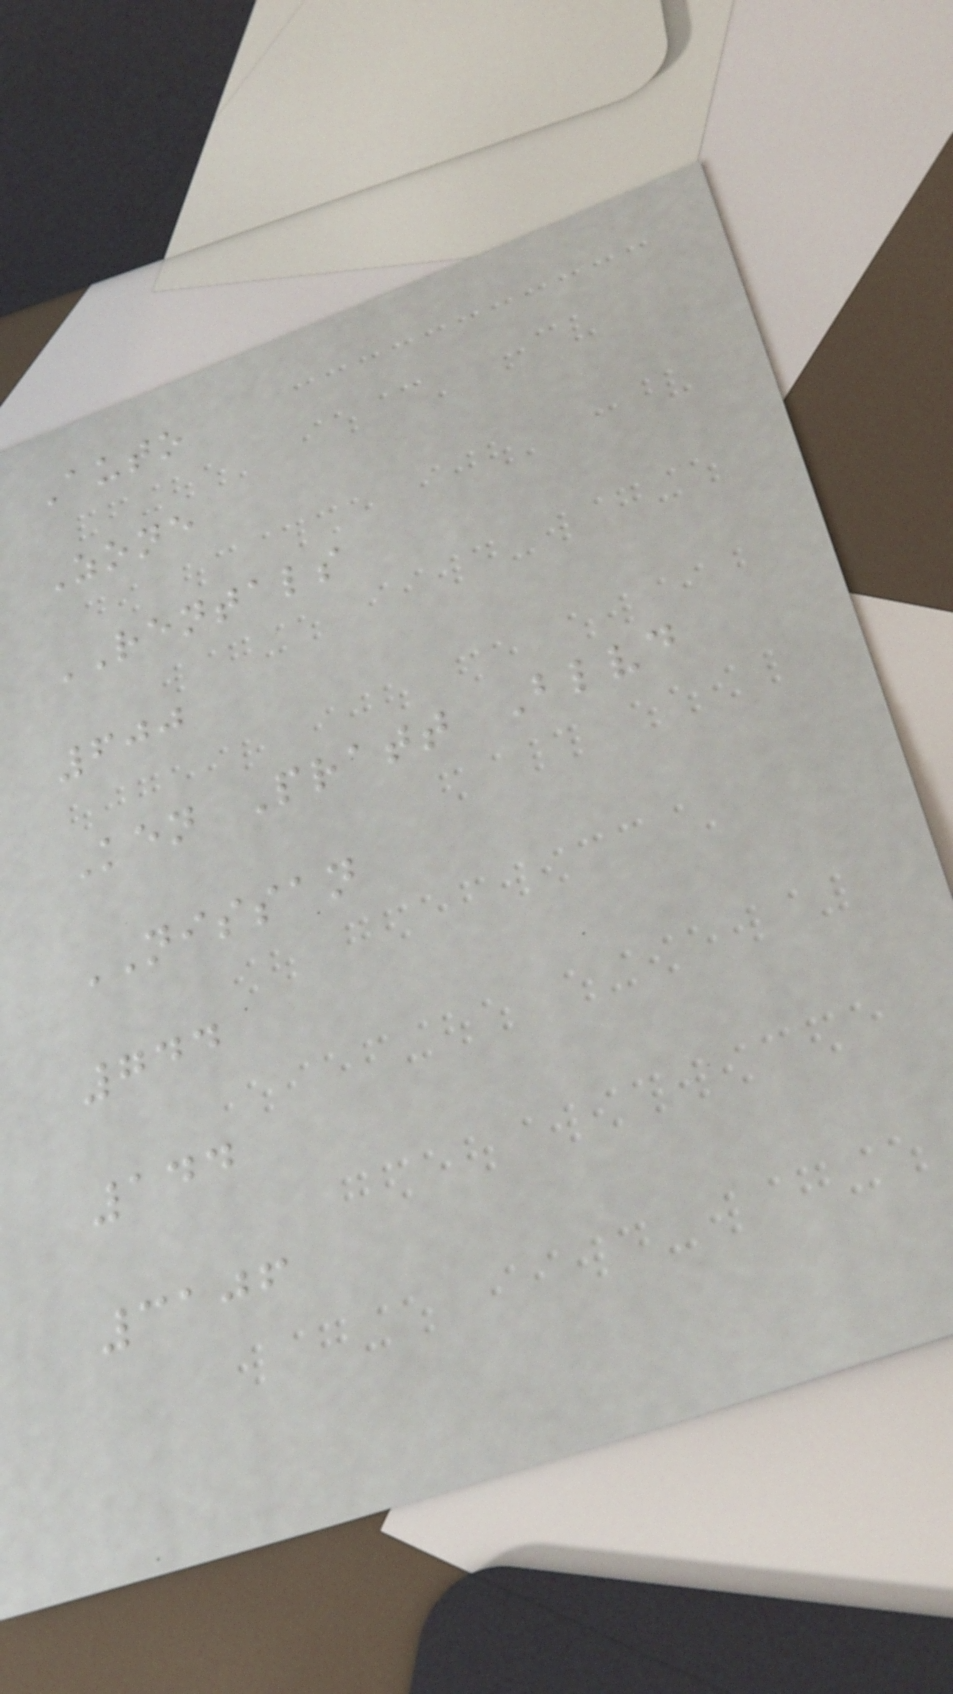Auto
Zone
RENTALS
600
Ken Pratt Blvd
NISSAN
744
144
3106
